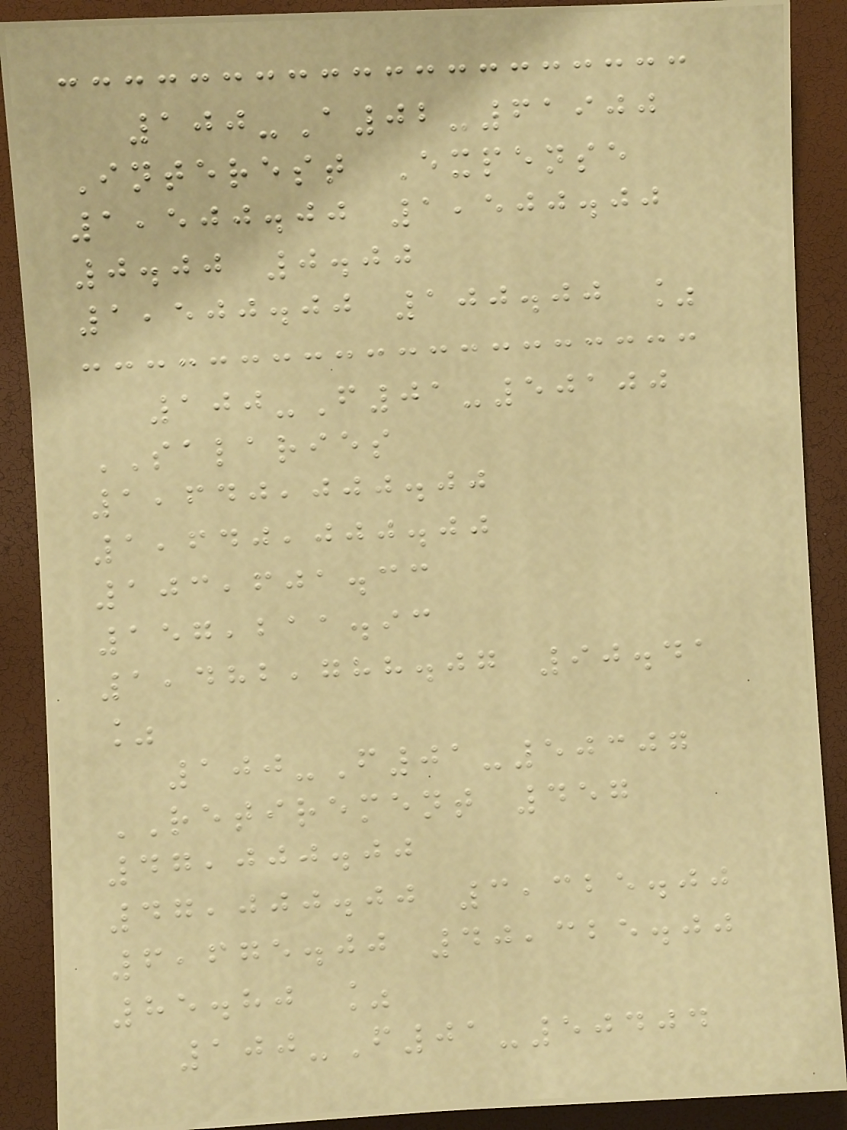100-A02-61900
Interest Expense
1,500.00 1,500.00
0.00 0.00
1,500.00 100.00 %
100-F01-50100
SALARIES
1,640,000.00
1,640,000.00
103,601.33
157,211.93
1,482,788.07 90.41
%
100-F01-50307
RETIREMENT 457
47,000.00
47,000.00 3,325.00
6,675.00 40,325.00
85.80 %
100-F01-50404
